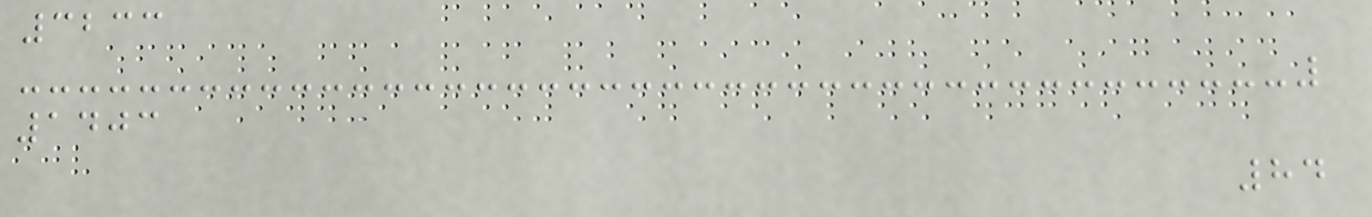3233
1403
84
